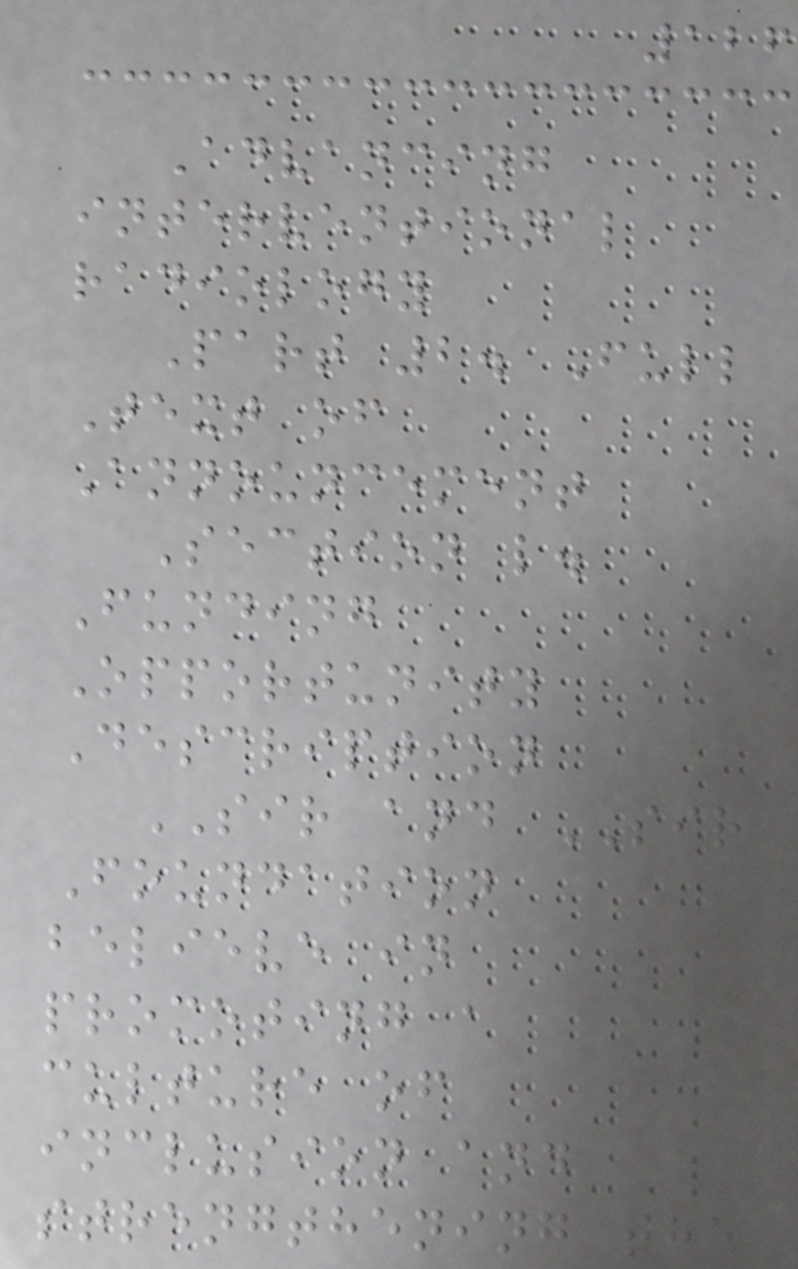126
Advancing
interventional
radiology
Part 2. Full
Text of
Announcement
Section l.
Funding
Opportunity
Description
SIR and SIR
Foundation
believe in
promoting a
culture of
inclusion and
strengthening the
